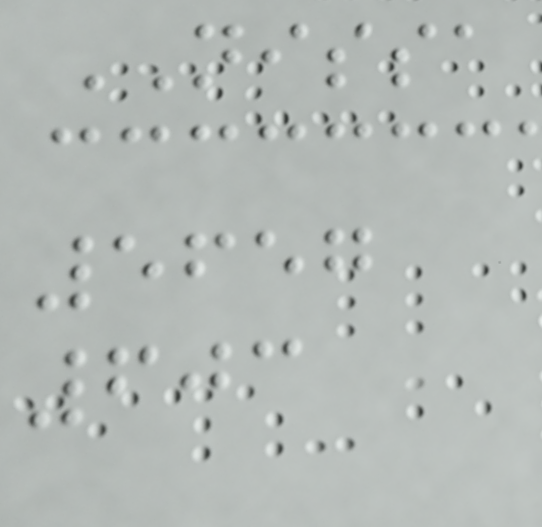NISSA
5657
603
